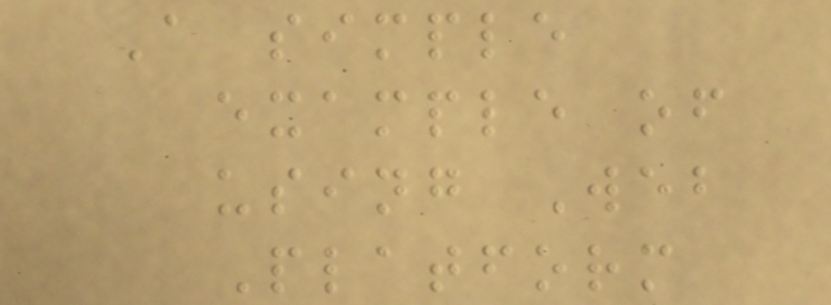A simple
example of
using Web
Platform
